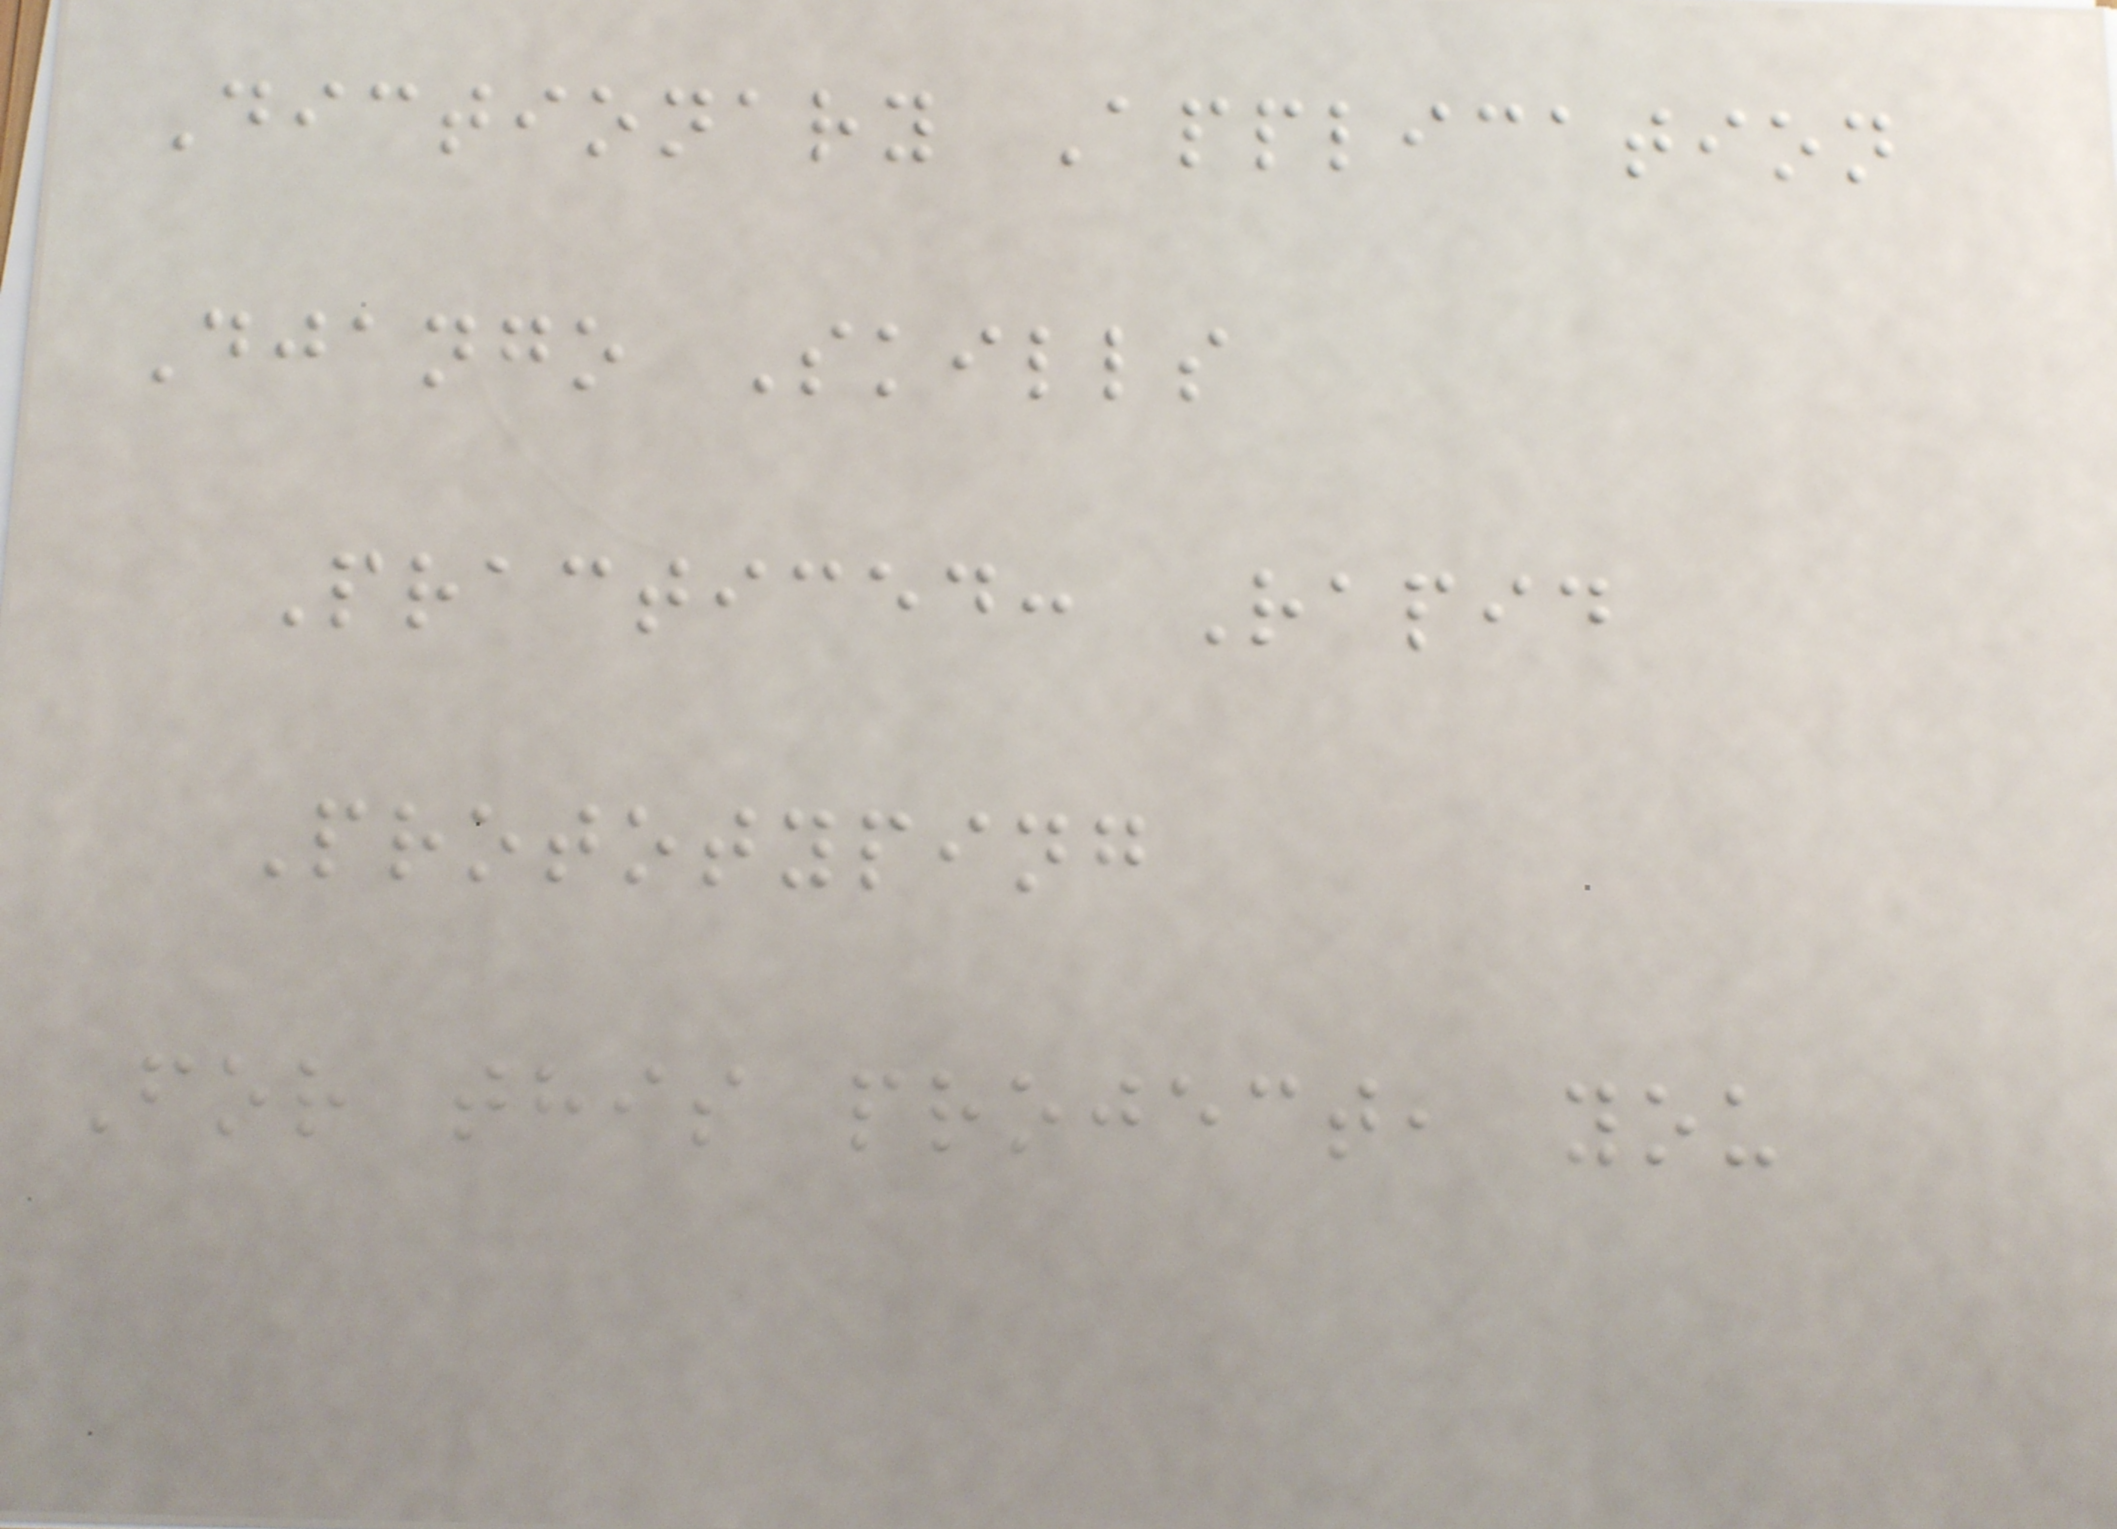Dictionary Application
Django Skills
Practiced: Rapid
Prototyping
For this project, you
